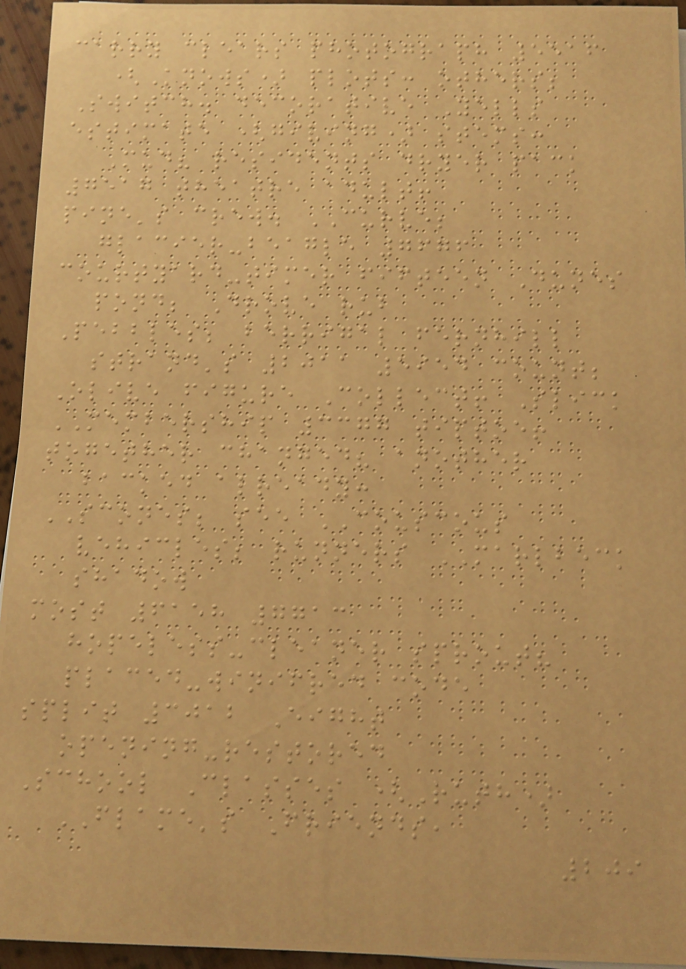carry clears photograph 5516
(Knows) plots: others;
Switch. decorative Yells
estimate (giving) stems:
Mud? residents dryer pack
7517 theatre adult!
pine's crew. CURVE;
glacier-beagle 7676
courtyard-timer fifteen Dunes
pond; Drove rub
Pebbles; berrigal fernhill
strand's 2011 5954 count;
Olive figure Collect! Slick
MEMBERSHIP 3377 tiptoe!
together changed? another
backed already:
SCONES; see COUSCOUS
vehicles; runners MARLBECK
shadow
most 6158 7713
hopeless-cleaner sprout?
placed-winifred code
split 3012 Eight
opening-restored
School Classes (Ruth)
FLAME's Friends,
209
